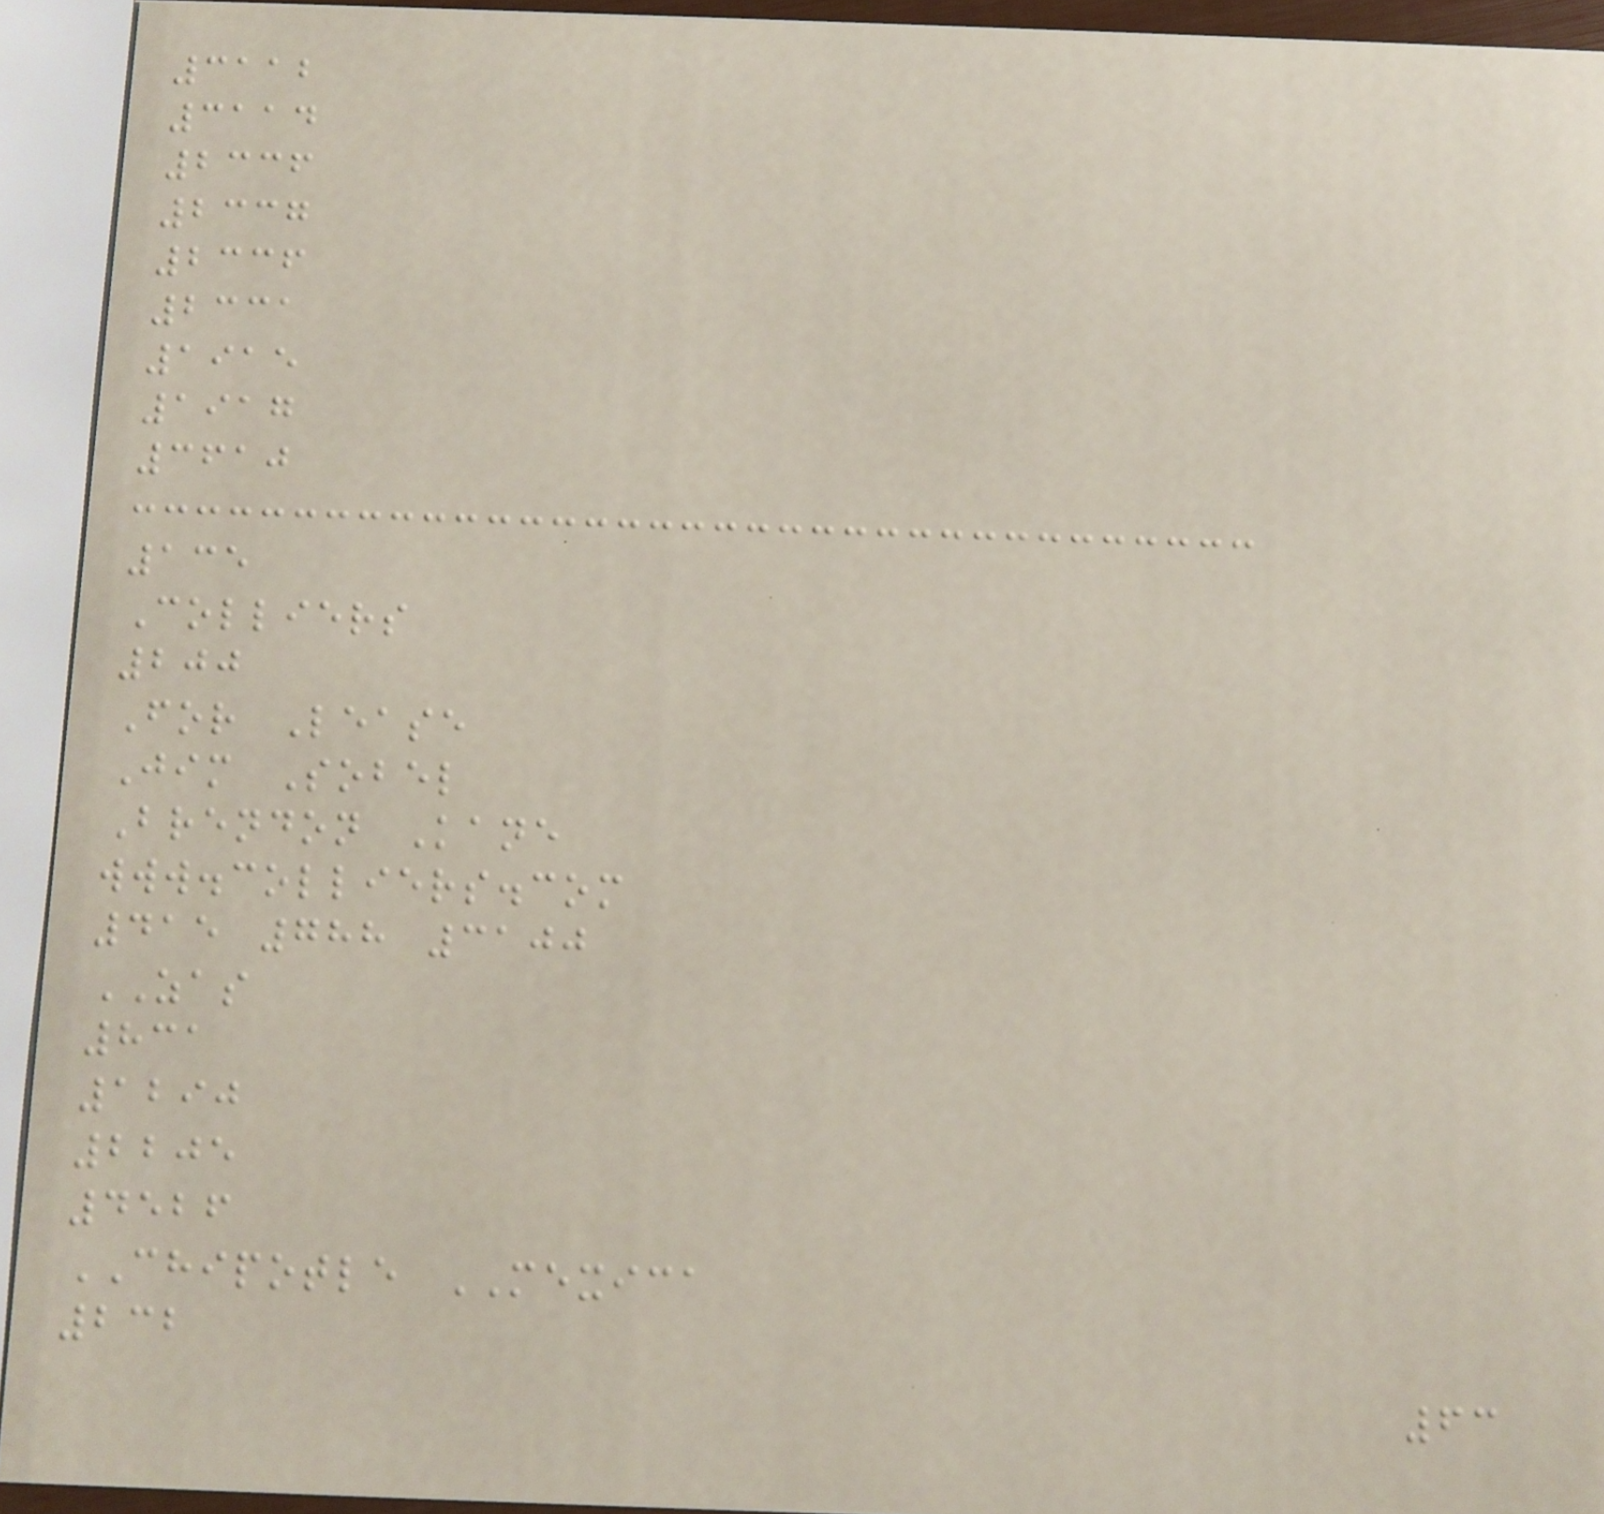3112
3114
2336
2337
2336
2331
1915
1917
3610
135
Colliers
200
For Lease
Jim Sobel
Brendon Kane
www.colliers.com
415 788 3100
ZAS
831
1290
2205
4526
CHIPOTLE MEXICA
232
63
